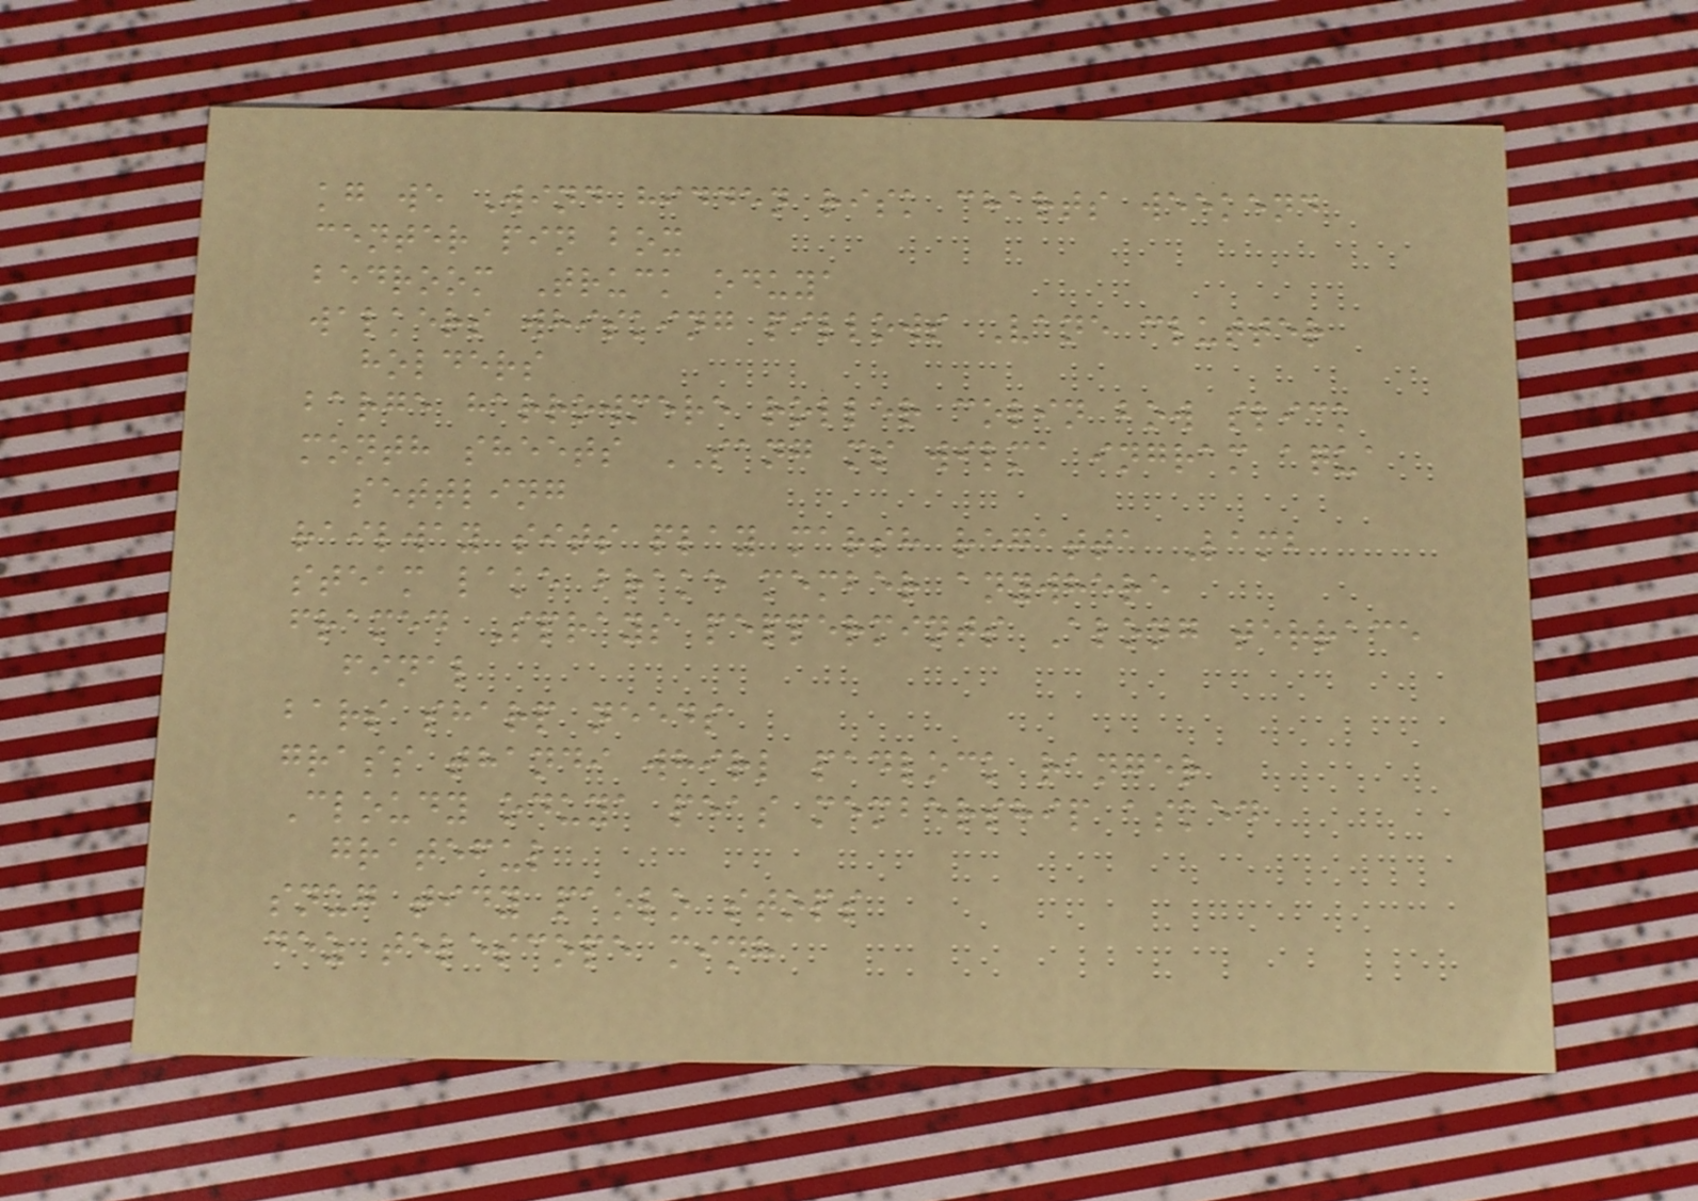kg we Wind hidden risk charts weekend
center pin box
bedroom Truck oduya
walkers whisking pillows Vane clutter
holders
barge harrowmere roller colin bow slick
month sheets SANG ms wilma ingram aqua
settling
railway sits play marsh regatta Lamb
steam lake brake member anywhere
framed Sprays peppermints Along terrace
final
bars sharp needs
grass thandi whirl padlock ranger
Cloudy oduya peas membership asked
grateful
snug tidy paolo stops
dez telescope minh
